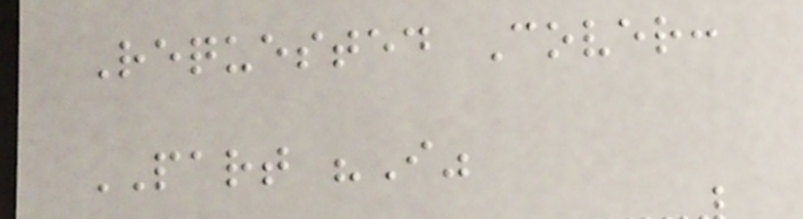Requested Cover:
PART "I"
